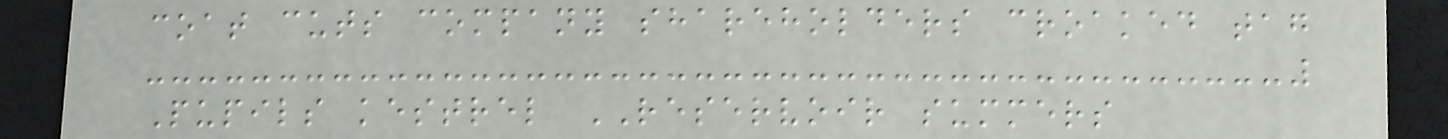coat cuts company shareholders croaked tag
Pupils kestrel RESERVOIR summers
